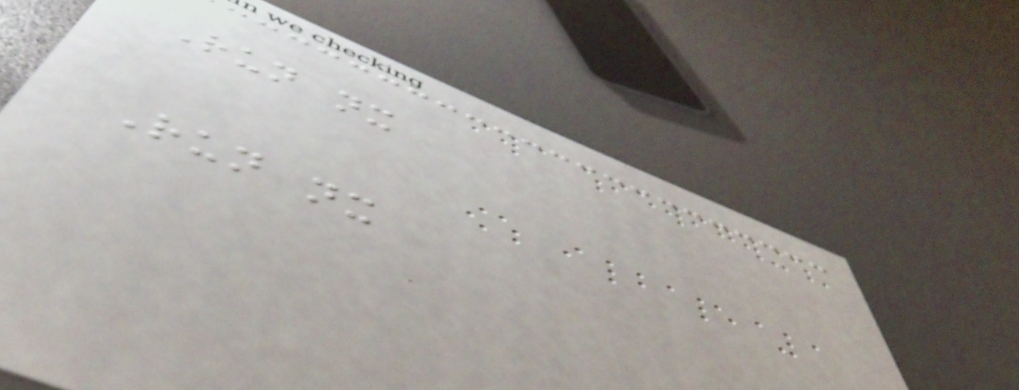Run nx
Run nx
